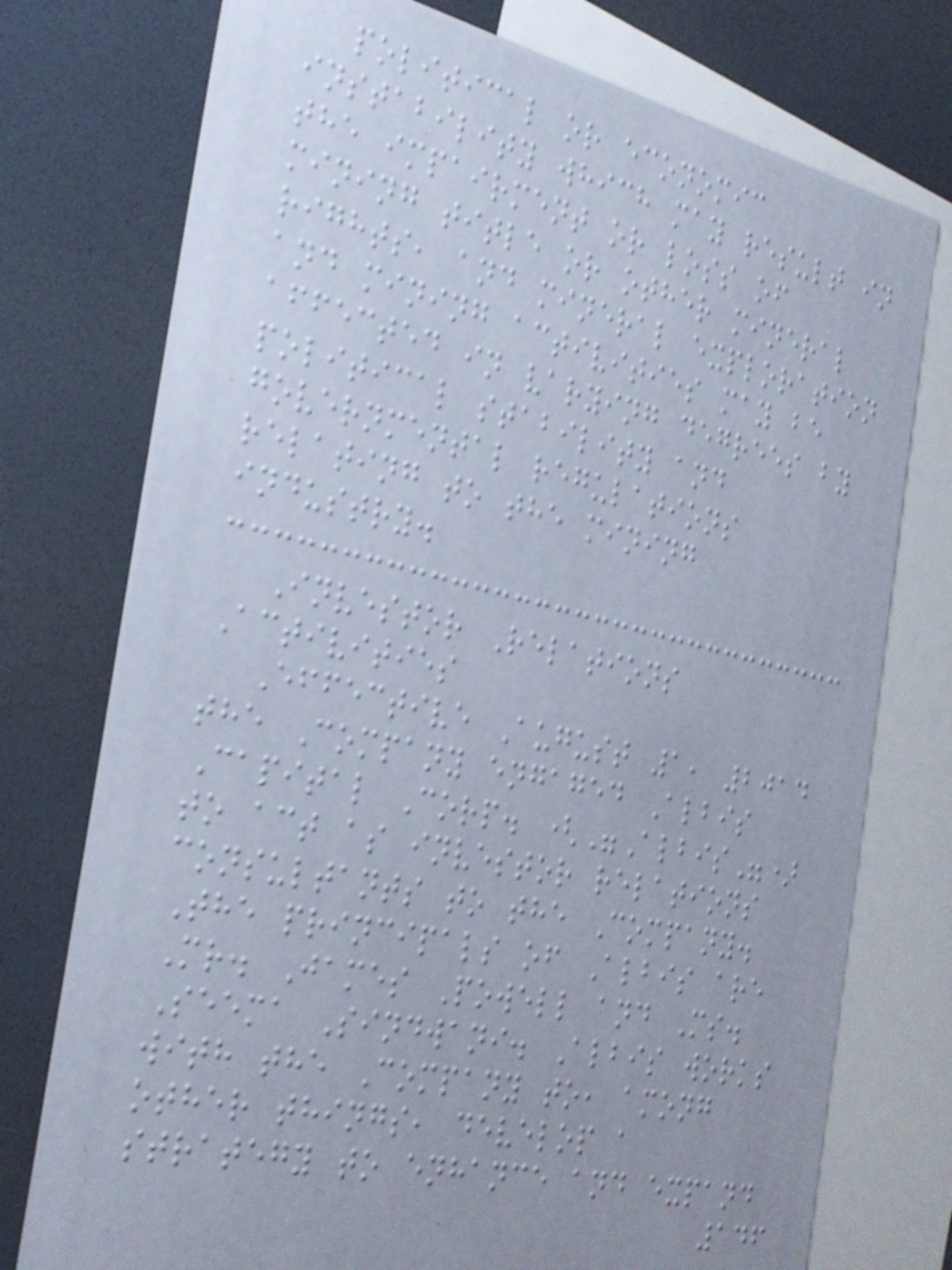political or economic
instability which may result in
the impairment or loss of
mining title or other mineral
rights, and mineral exploration
and mining activities may be
affected in varying degrees by
political stability and
governmental regulations
relating to the mining
industry.
Investor Relations
Activities
Effective August 1, 2014
the Company engaged Albis
Capital Corp. ("Albis")
to act as investor relations
consultants to the Company.
The principals of Albis are
Mr. James Powell and Ms.
Seema Sindwani. Albis works
with the Company to, among
other things, develop a
strategy to enhance and expand
146
